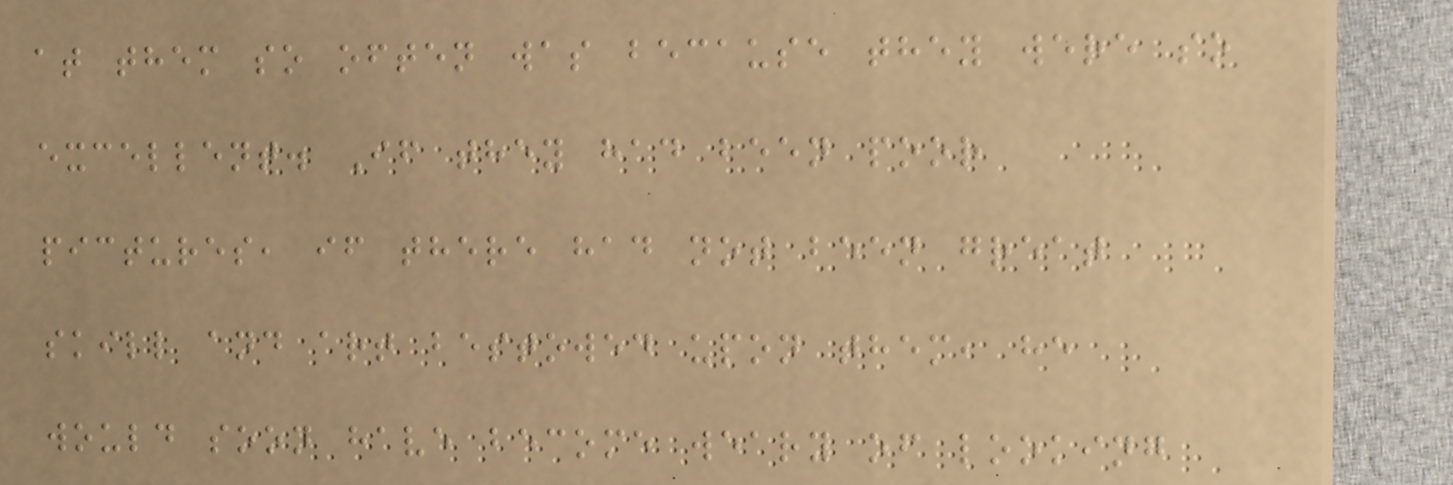at them so often was because they were so
excellent. If they had been poor
pictures, if there had not been great
skill and art bestowed upon them, he
would soon have become weary of looking
